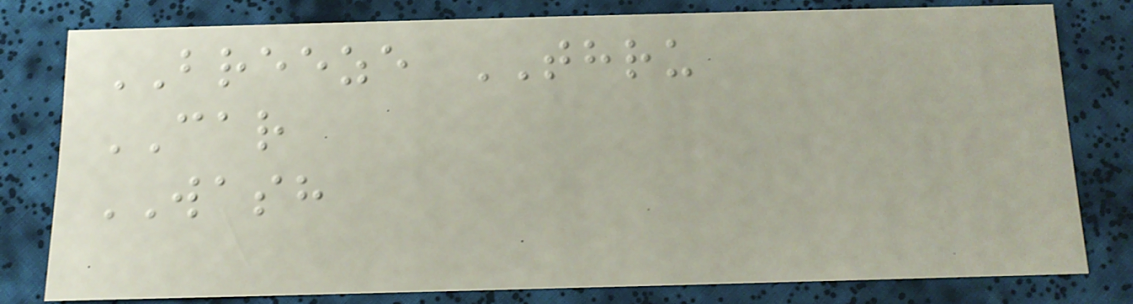BREEZE THRU
CAR
WASH
